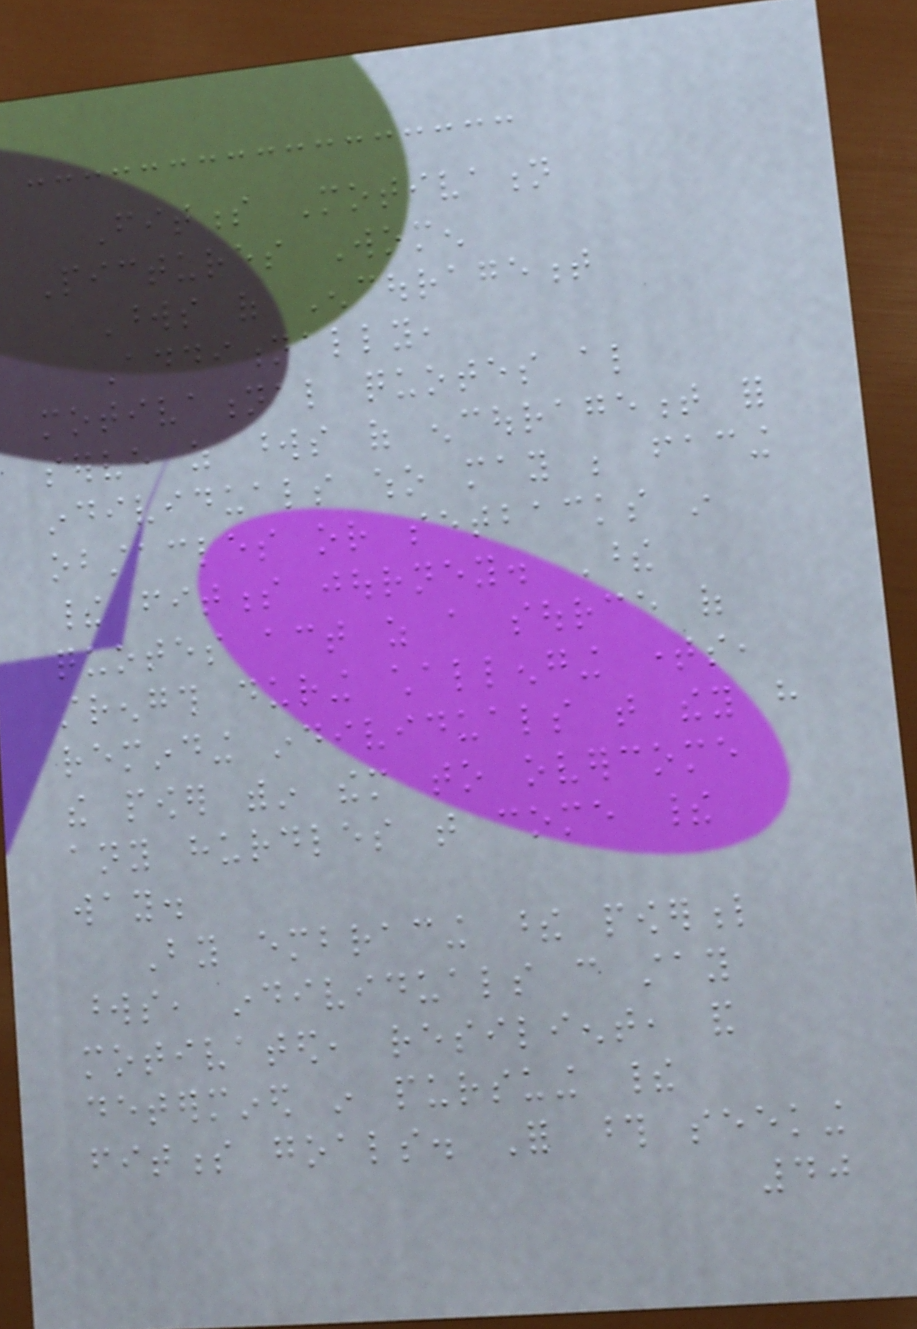Fitness Motivation
Pictures Women
Words of Encouragement
Additionally,
motivational quotes also
serve as words of encouragement for
individuals who may be facing
obstacles or setbacks in
their fitness journey. These
quotes act as a source of
strength during challenging times,
reminding individuals that they have
the power within them to overcome
any hurdles that come their
way.
By embracing these powerful
words, individuals can stay
motivated, resilient, and
determined in pursuing their
fitness goals. For those seeking
40
